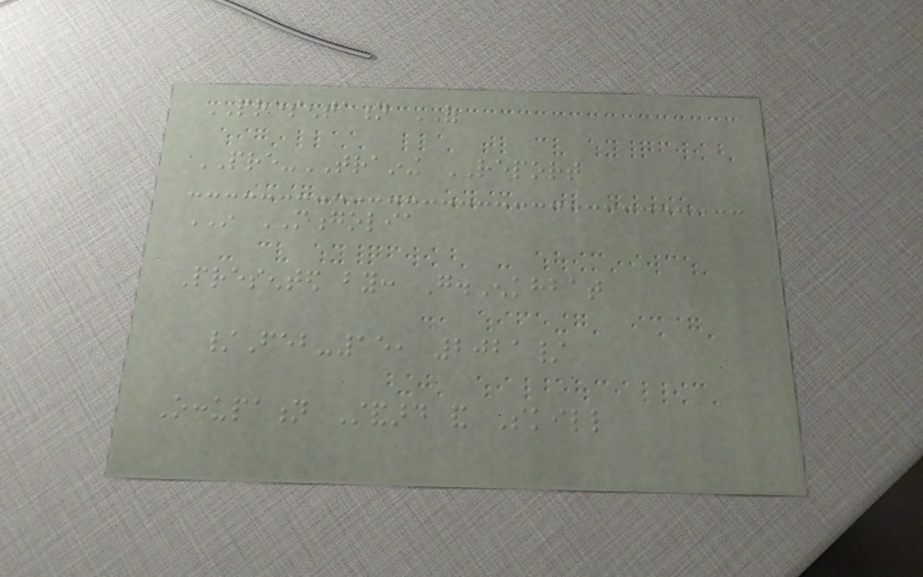PRESENTATION OF
PRE-TRAINING REPORT
IN MONGOLIA
Presented by: G.Enkhbat
/Feb-15, 2021/
Occupation Standard and Skill
